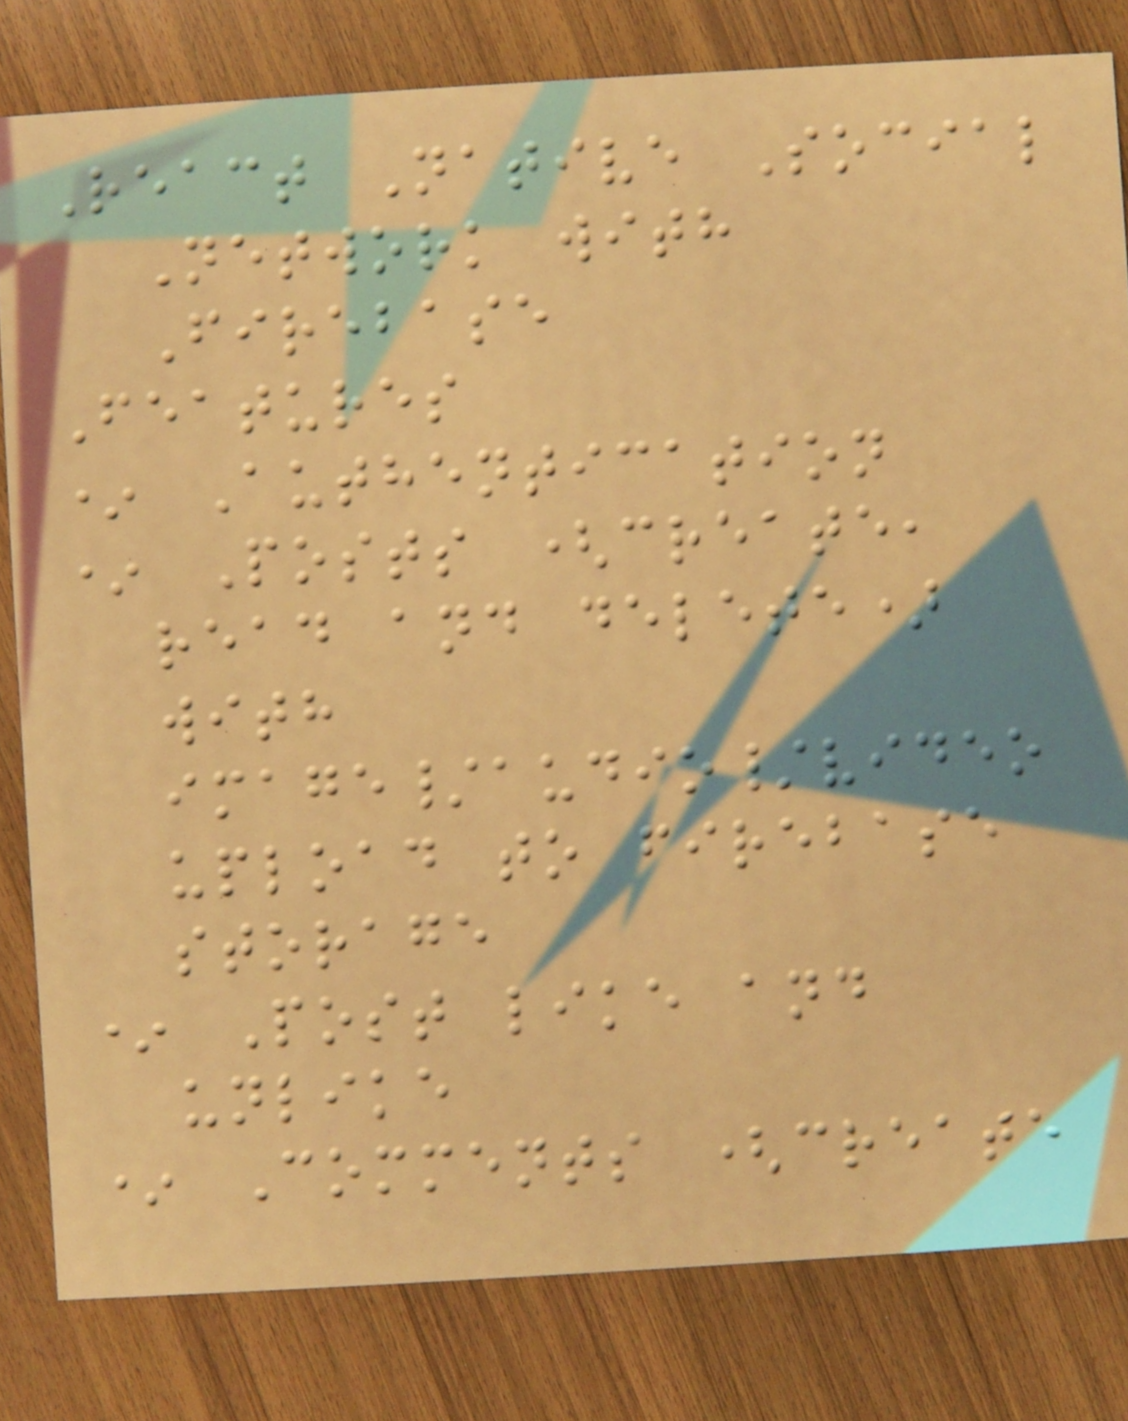React Native Social
Network with
Firebase
Features
* Authentication
* Posts (create,
read and delete)
with
image/audio/video
upload to firebase
storage
* Post like and
unlike
* Comments (create
